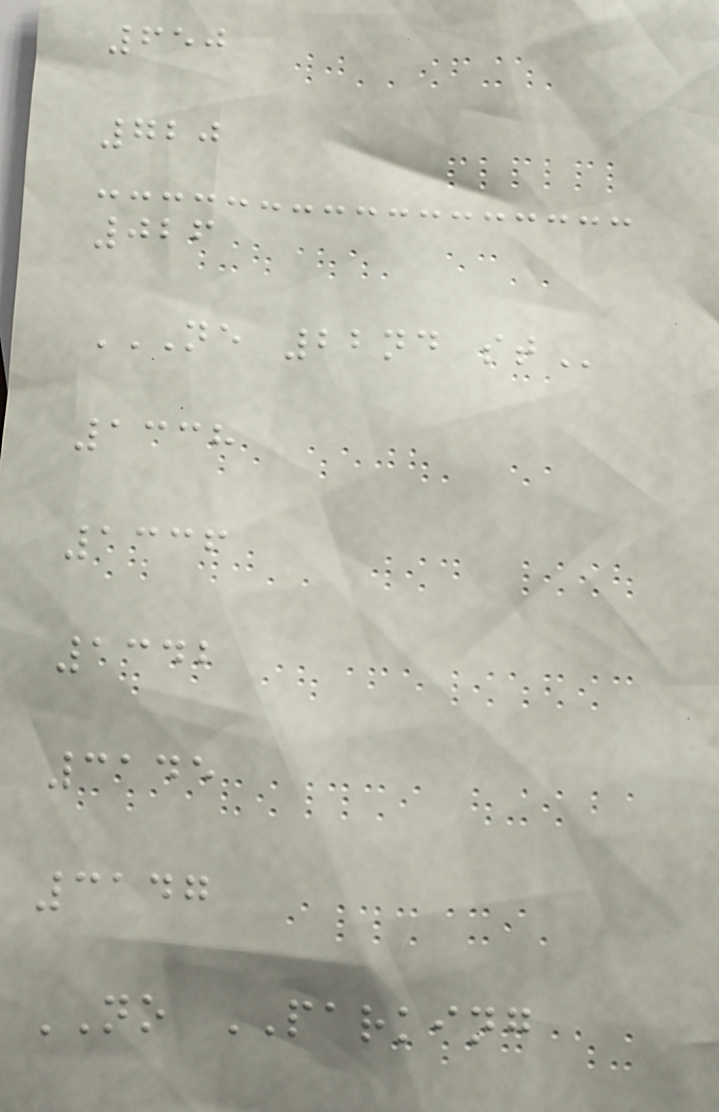650
720
026
NE 22ND ST
1338
1336
1342
3145
3147
NO PARKING
